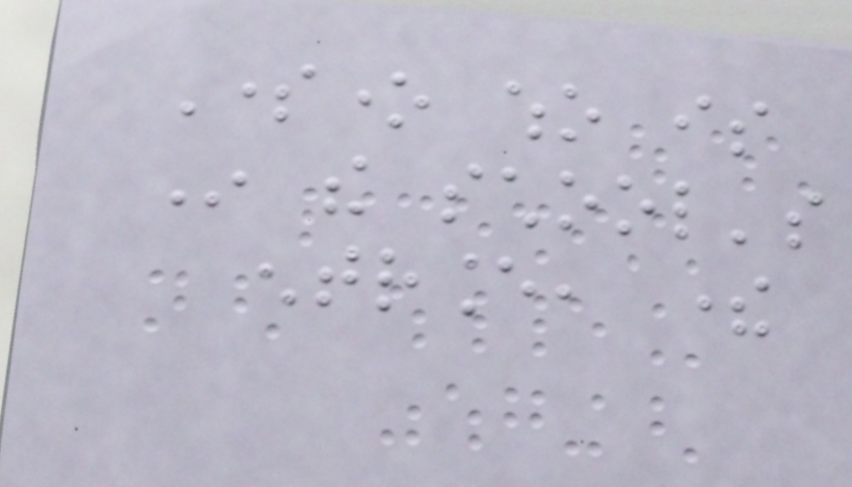Someone who is
In the school's
entrance, there
